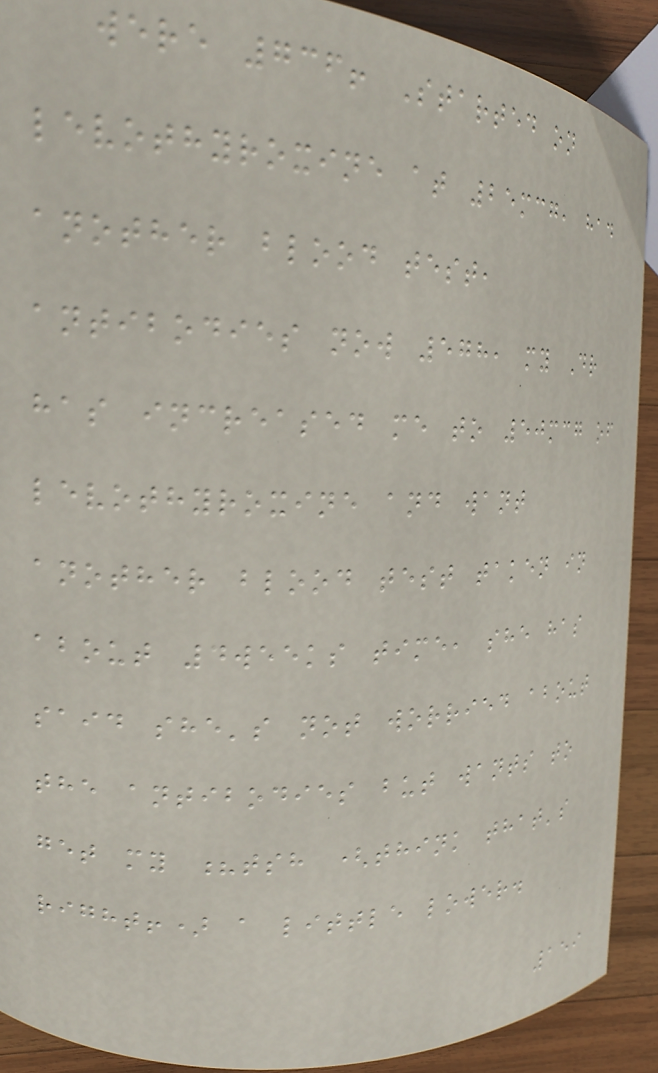were 736! Started on
levothyroxine at 25mcg, had
another blood test,
antibodies now 578, my Dr
has increased me to 50mcg of
levothyroxine and want
another blood test taken in
about 4weeks time, she has
said she's not worried about
the antibodies but wants to
get my ?tsh (think that's
right!) a little lower.
159
